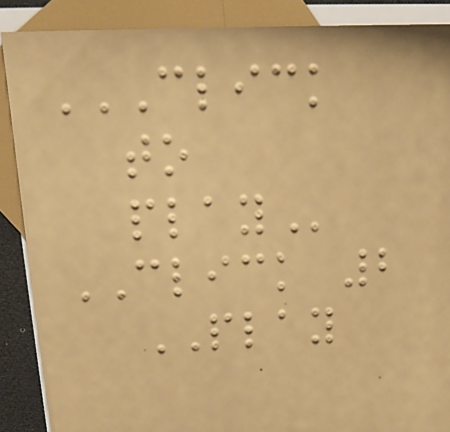CLICK
TO
PLAY
CLICK 2
PLAY
